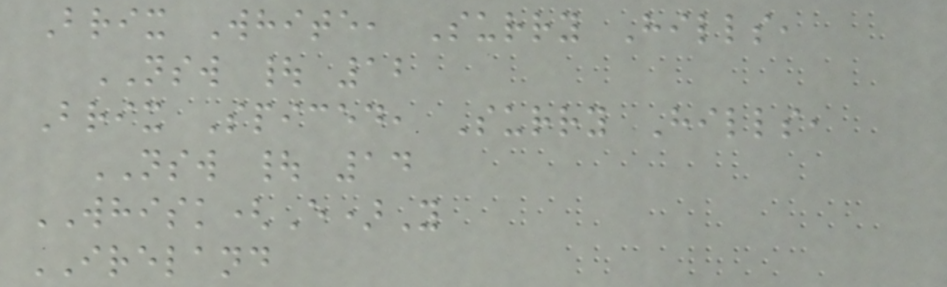Brix White, Surry Hills,
NSW | 12
Brix Spiced, Surry Hills,
NSW | 14
WHISK(E)Y
IRELAND
